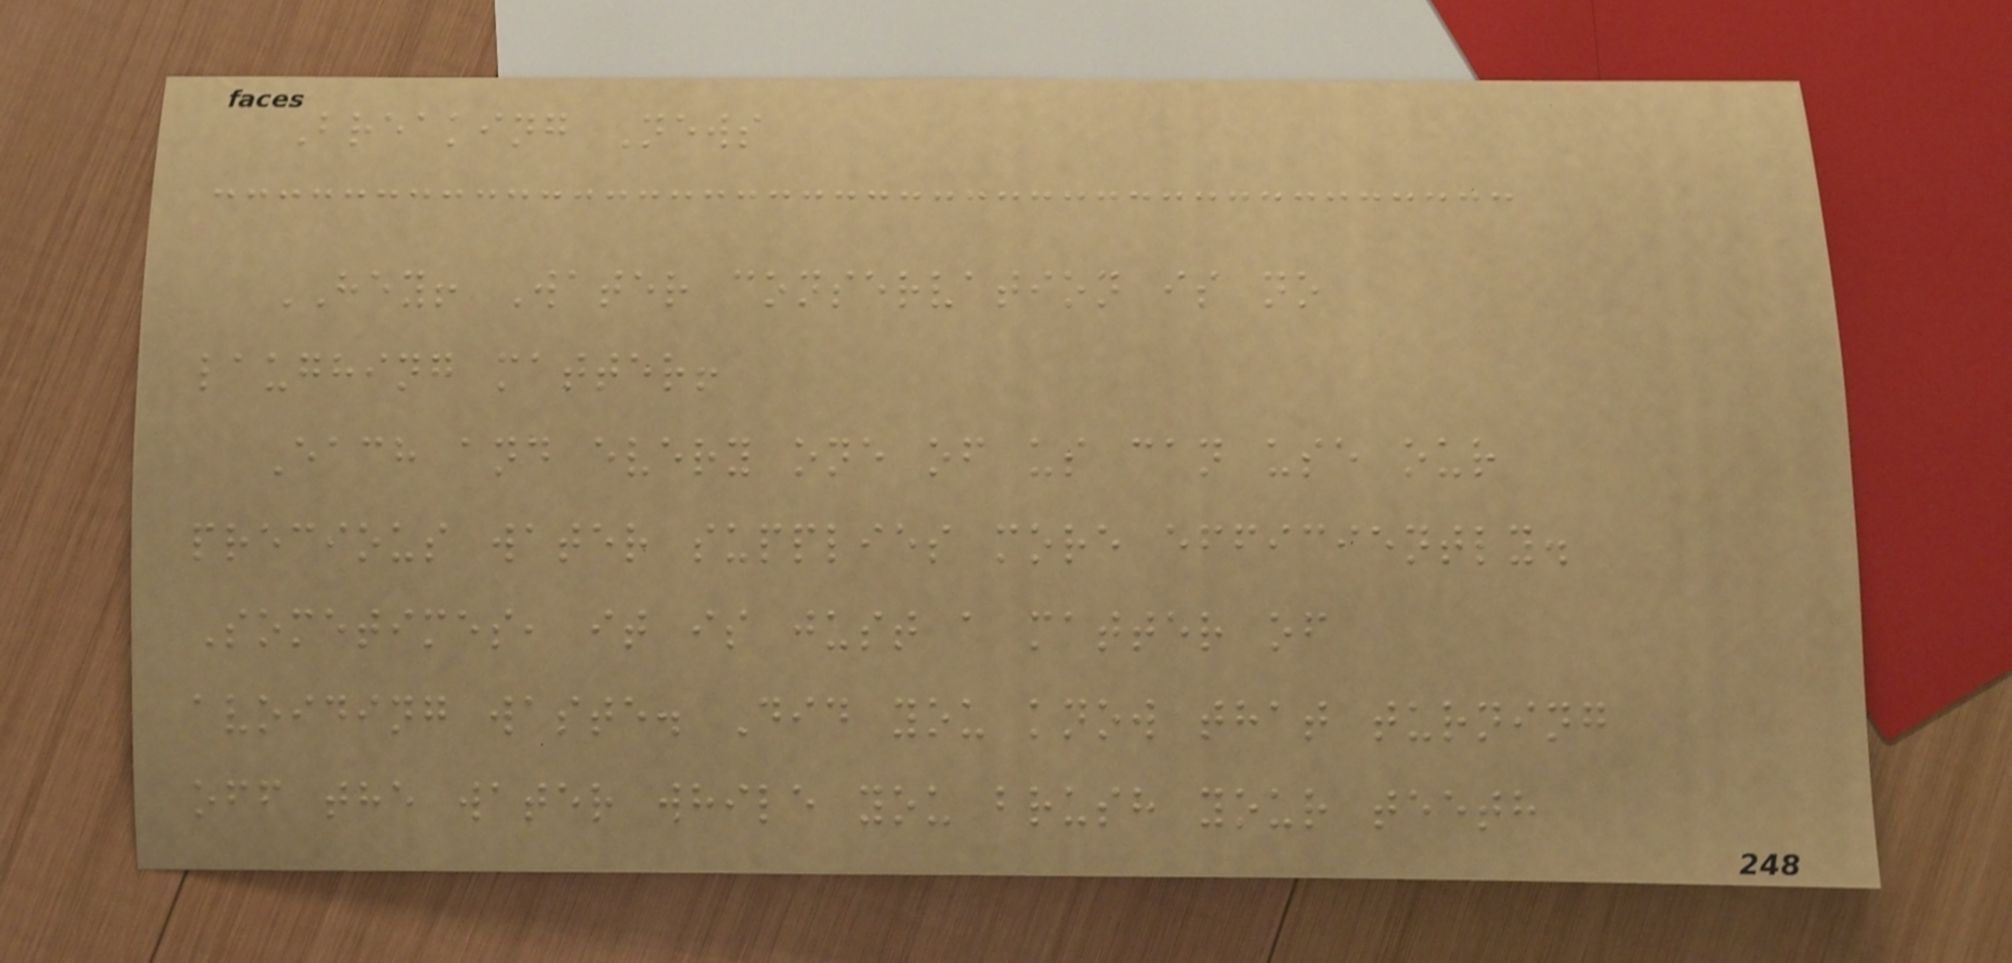Breaking News
HEY! Water conservation is no
laughing matter!
Each and every one of us can use our
precious water supplies more efficiently.
Sometimes, it is just a matter of
avoiding waste. Did you know that turning
off the water while you brush your teeth
